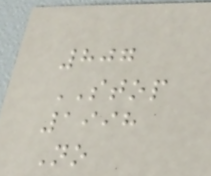807
STOP
1998
No
